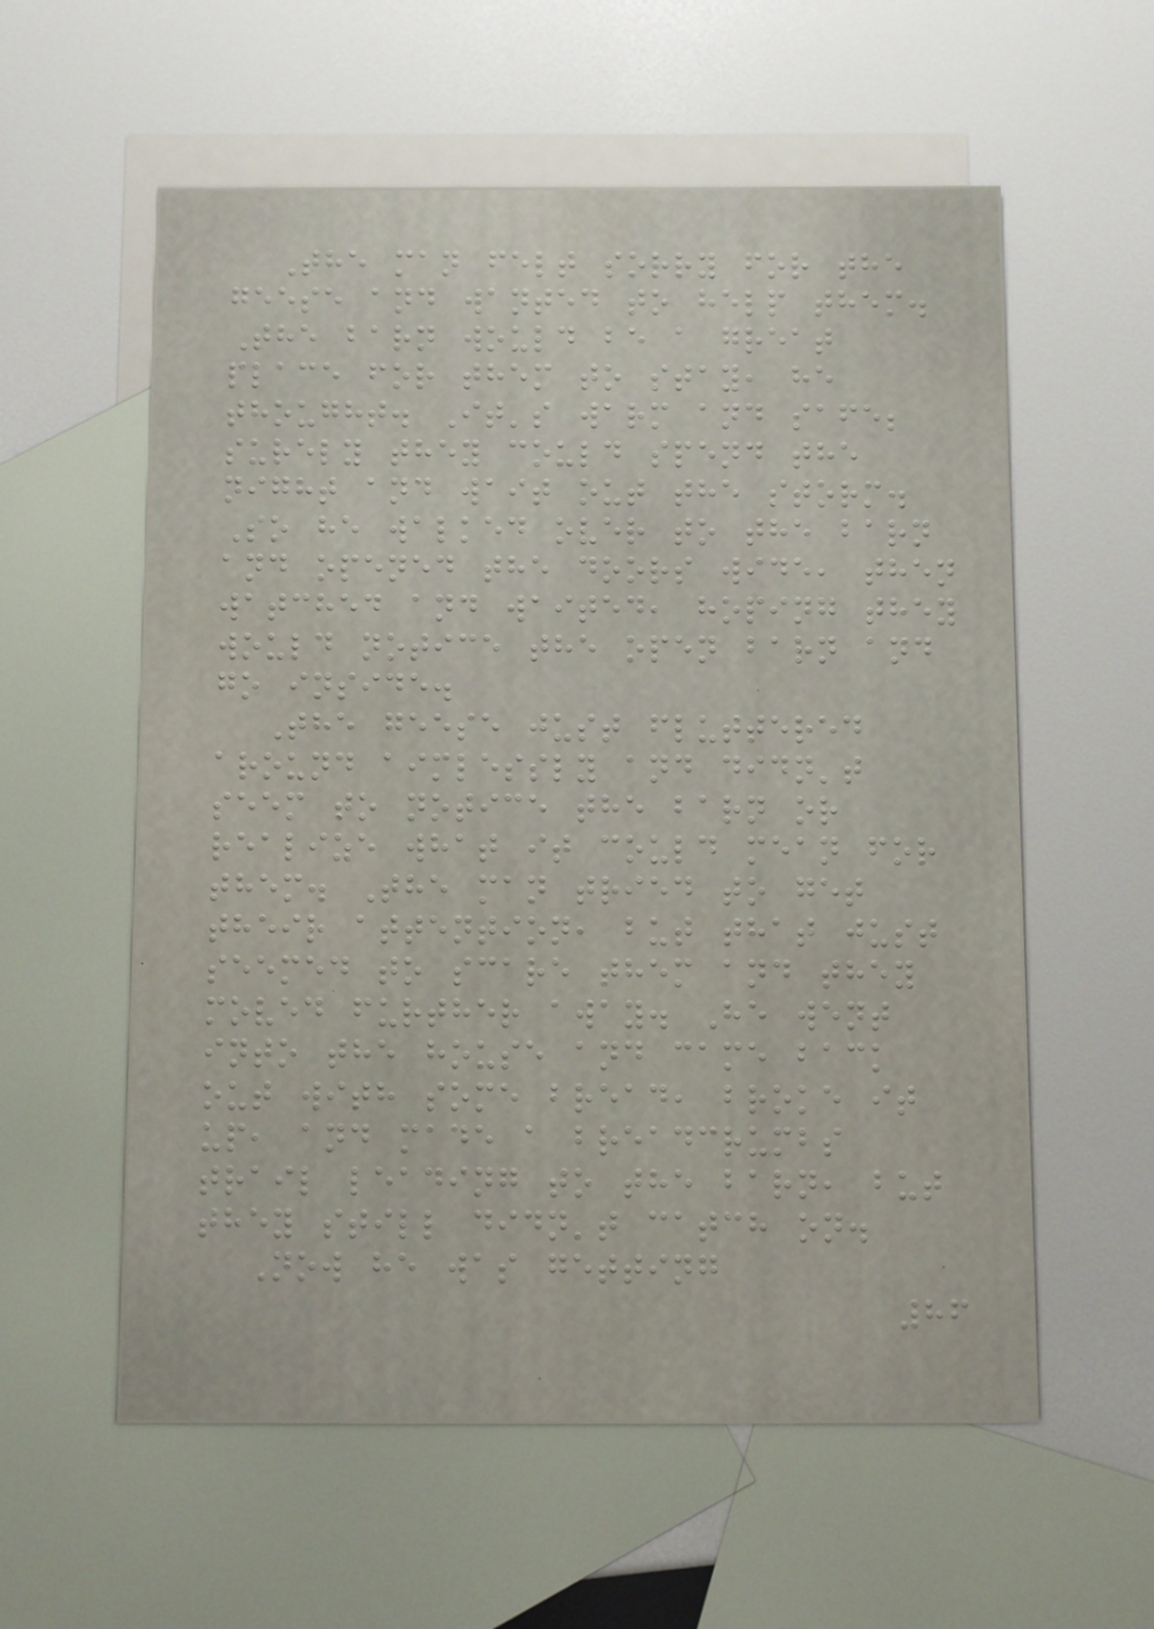The man felt sorry for the
geese and wanted to help them.
The barn would be a great
place for them to stay, he
thought. It's warm and safe;
surely they could spend the
night and wait out the storm.
So he walked over to the barn
and opened the doors wide, then
watched and waited, hoping they
would notice the open barn and
go inside.
The geese just fluttered
around aimlessly and didn't
seem to notice the barn or
realize what it could mean for
them. The man tried to get
their attention, but that just
seemed to scare them and they
moved further away. He went
into the house and came back
out with some bread, broke it
up, and made a breadcrumbs
trail leading to the barn, but
they still didn't catch on.
Now he was getting
86
